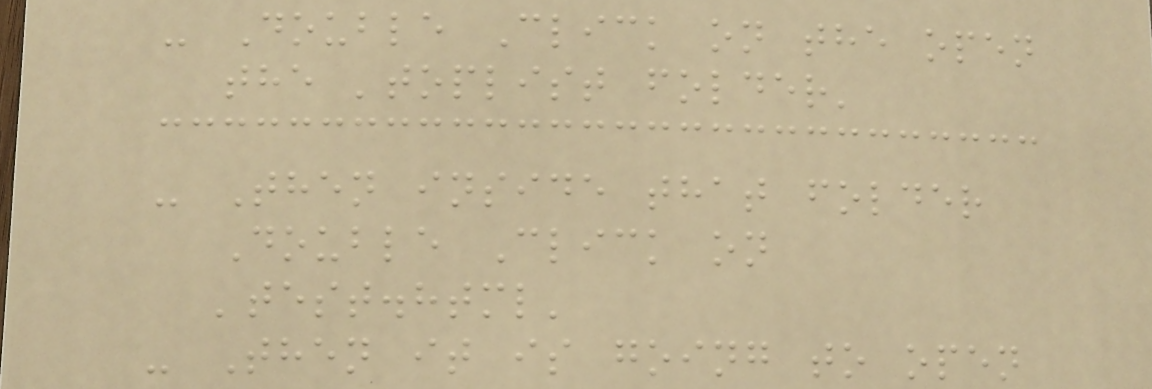- Double Click on the open
the 'toplist folder'
- Then inside that folder
Double Click on
'test.html'
- Then it is going to open
